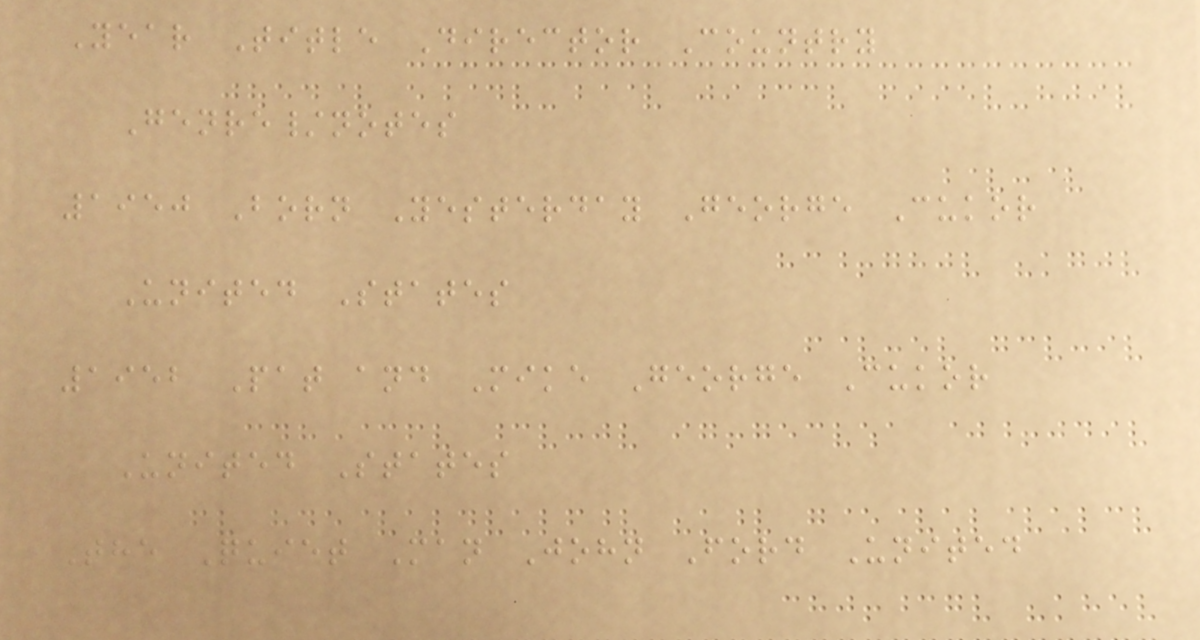Year Title Director Country
Genre/notes
1950 Born Yesterday George Cukor
United States
1952 Pat and Mike George Cukor
United States
The Quiet Man John Ford United
